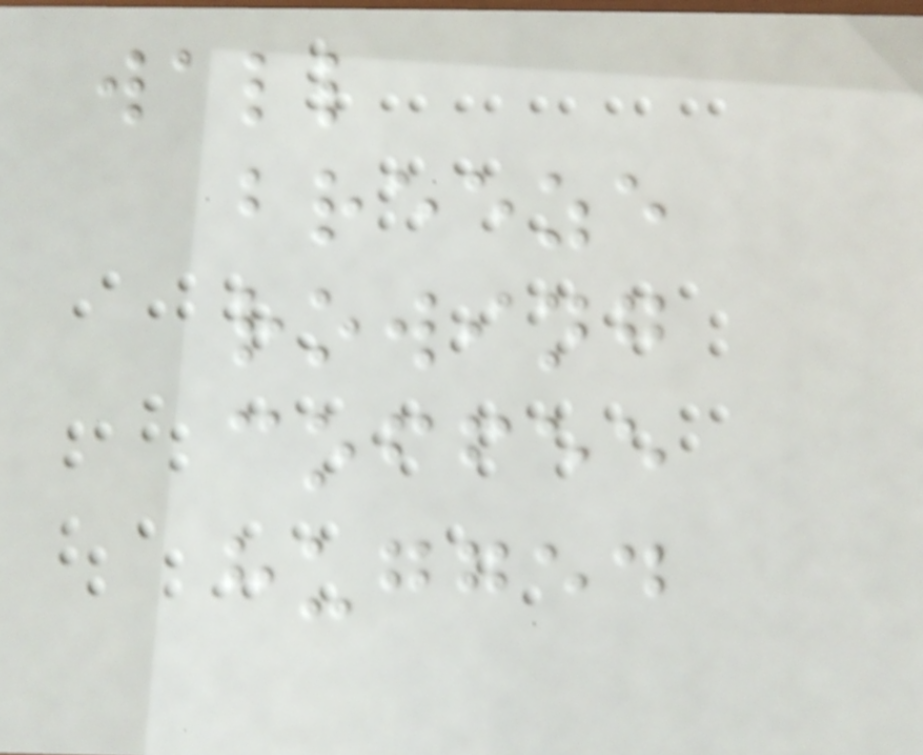wall
breeze
rowing
coffee
hugged
